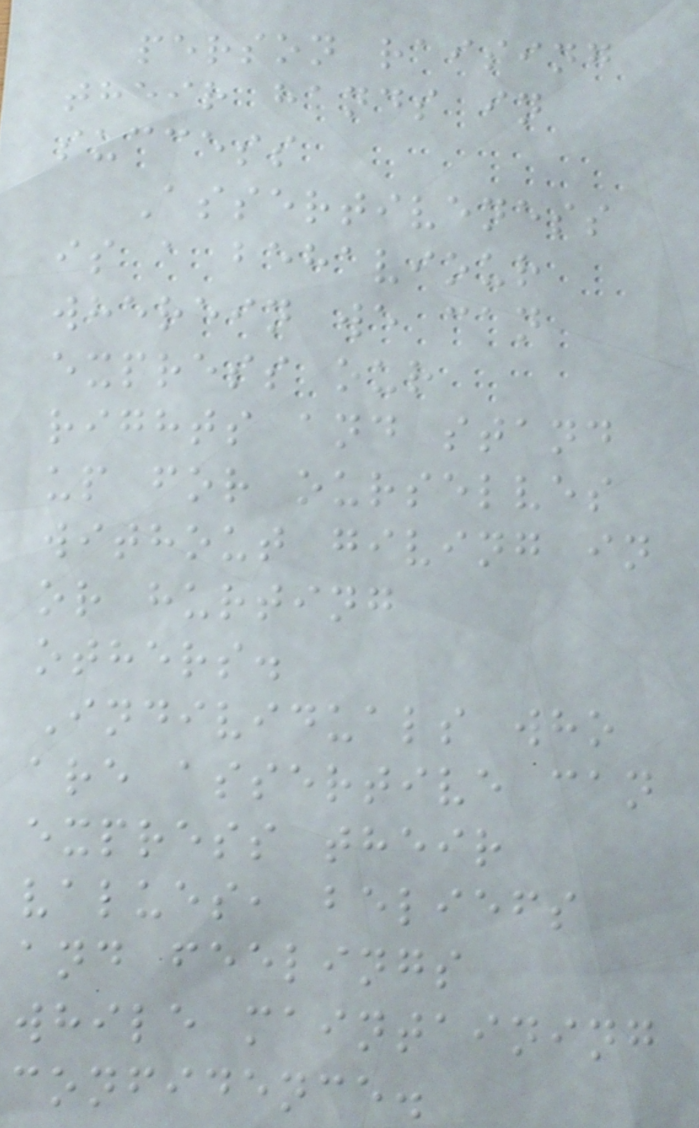person raising
their hands in
success
Assertiveness
is a behaviour
wherein we can
express our
rights and stand
up for ourselves
without giving in
or hurting
others.
Individuals who
are assertive can
express their
values, beliefs
and feelings
while maintaining
confidence.
